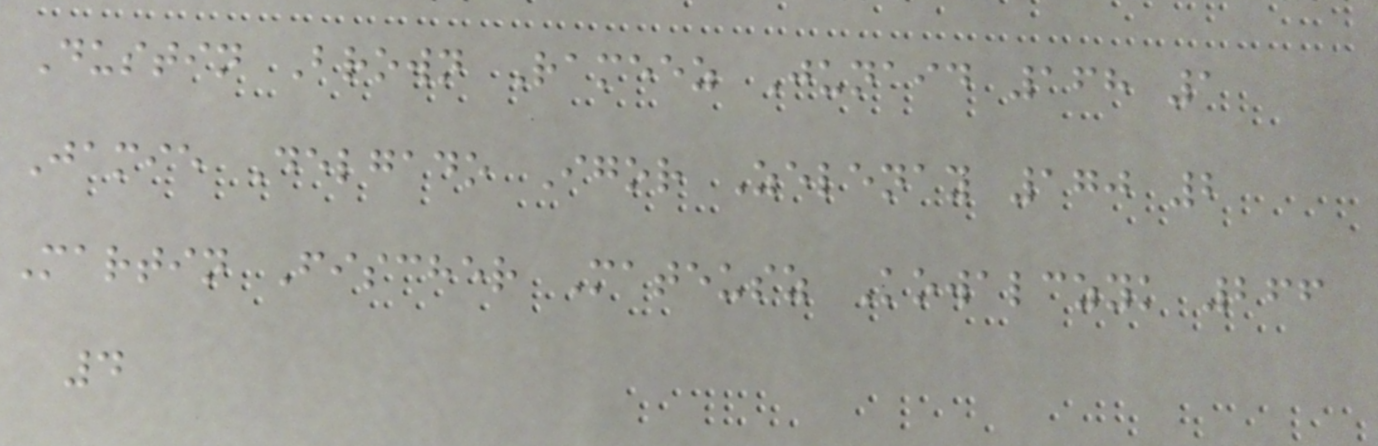Dustin Brown Rameez Junaid 168 1
Jamie Delgado Igor Zelenay 170 2
Martin Fischer Mateusz Kowalczyk 266
4
